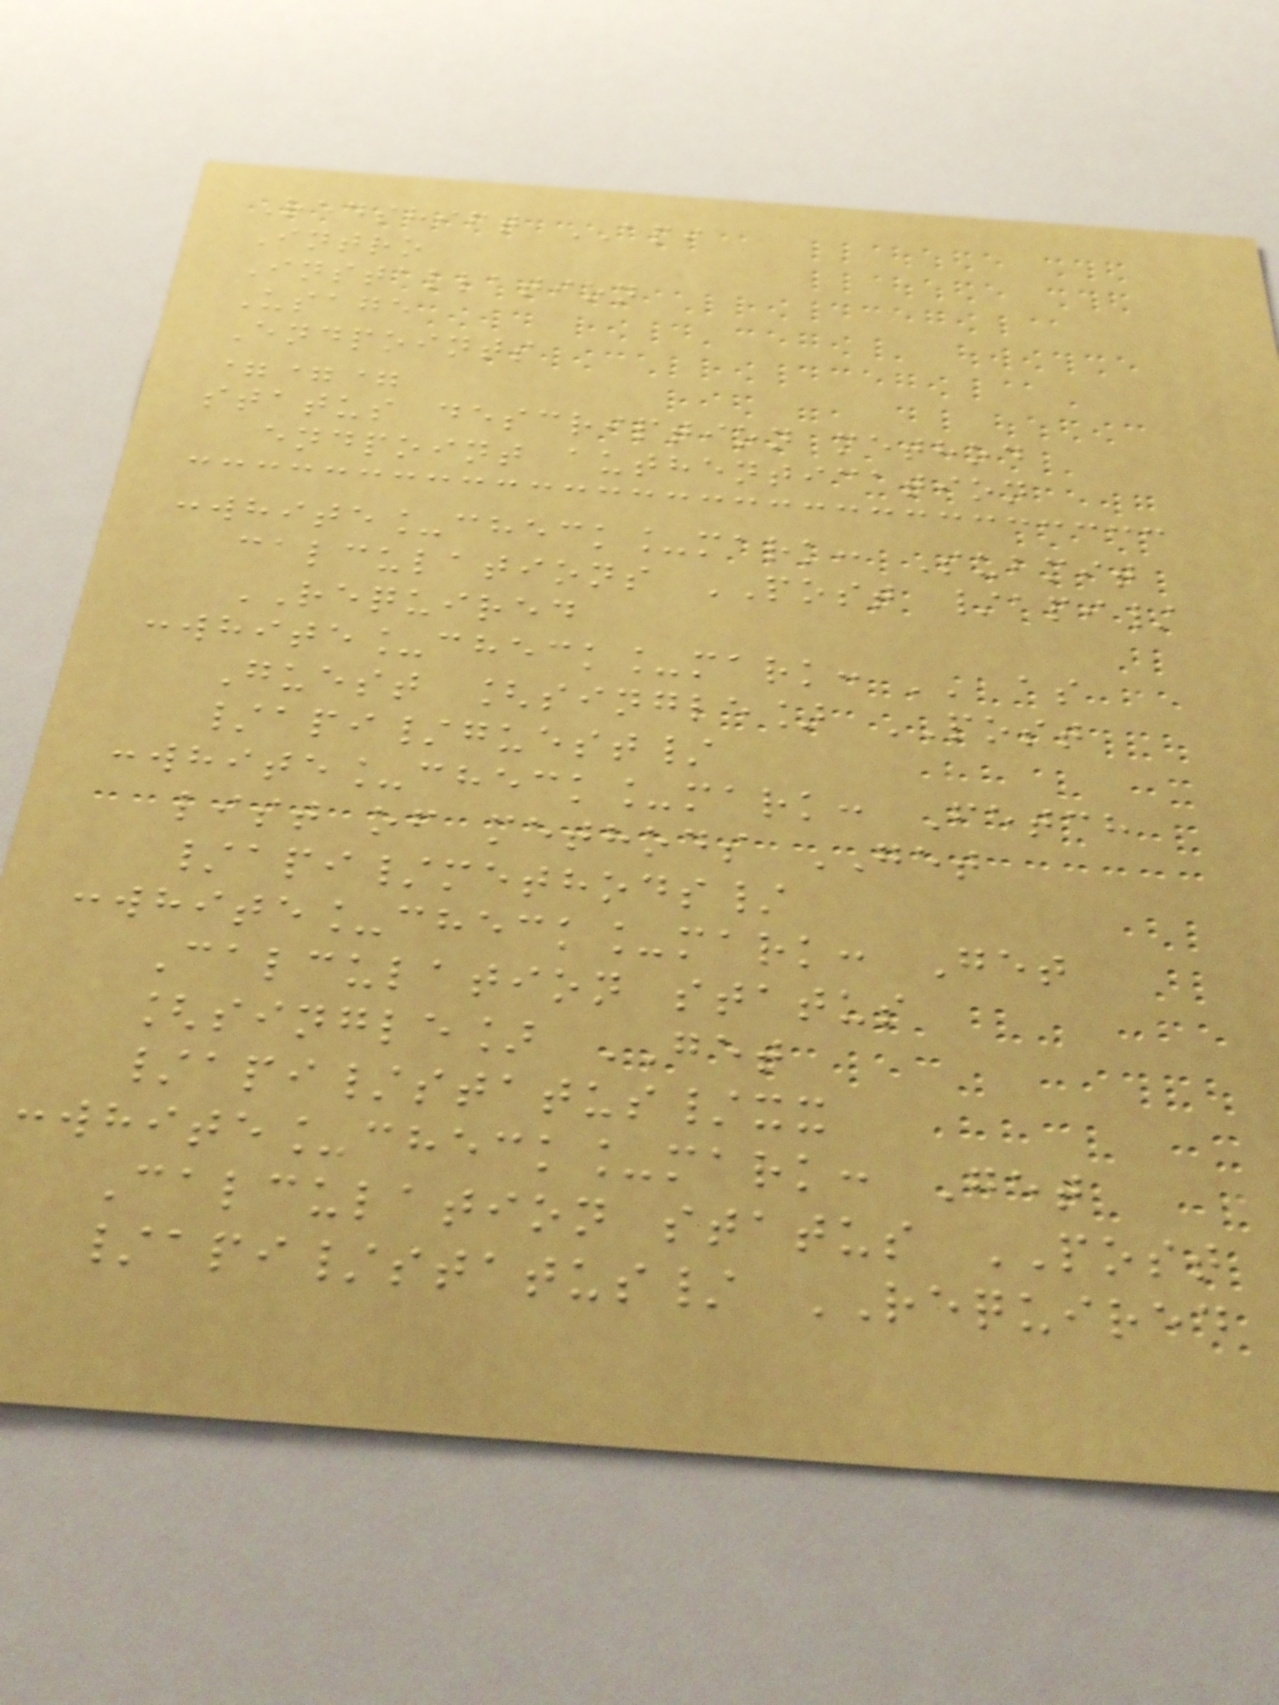Redshift API
Intro
Installation
Usage
Endpoints
===
status description method
endpoint authentication
:white_check_mark: Submit
calculations POST /api/
REQUIRED
:white_check_mark: '' as
Guest [single] POST
/api/guest/
:white_check_mark: Fetch
list of methods GET
/api/methods/
:white_check_mark: Get
Calculation status
[single] GET
/api/status/xx
:white_check_mark: Get
Calculation status POST
/api/status/ REQUIRED
